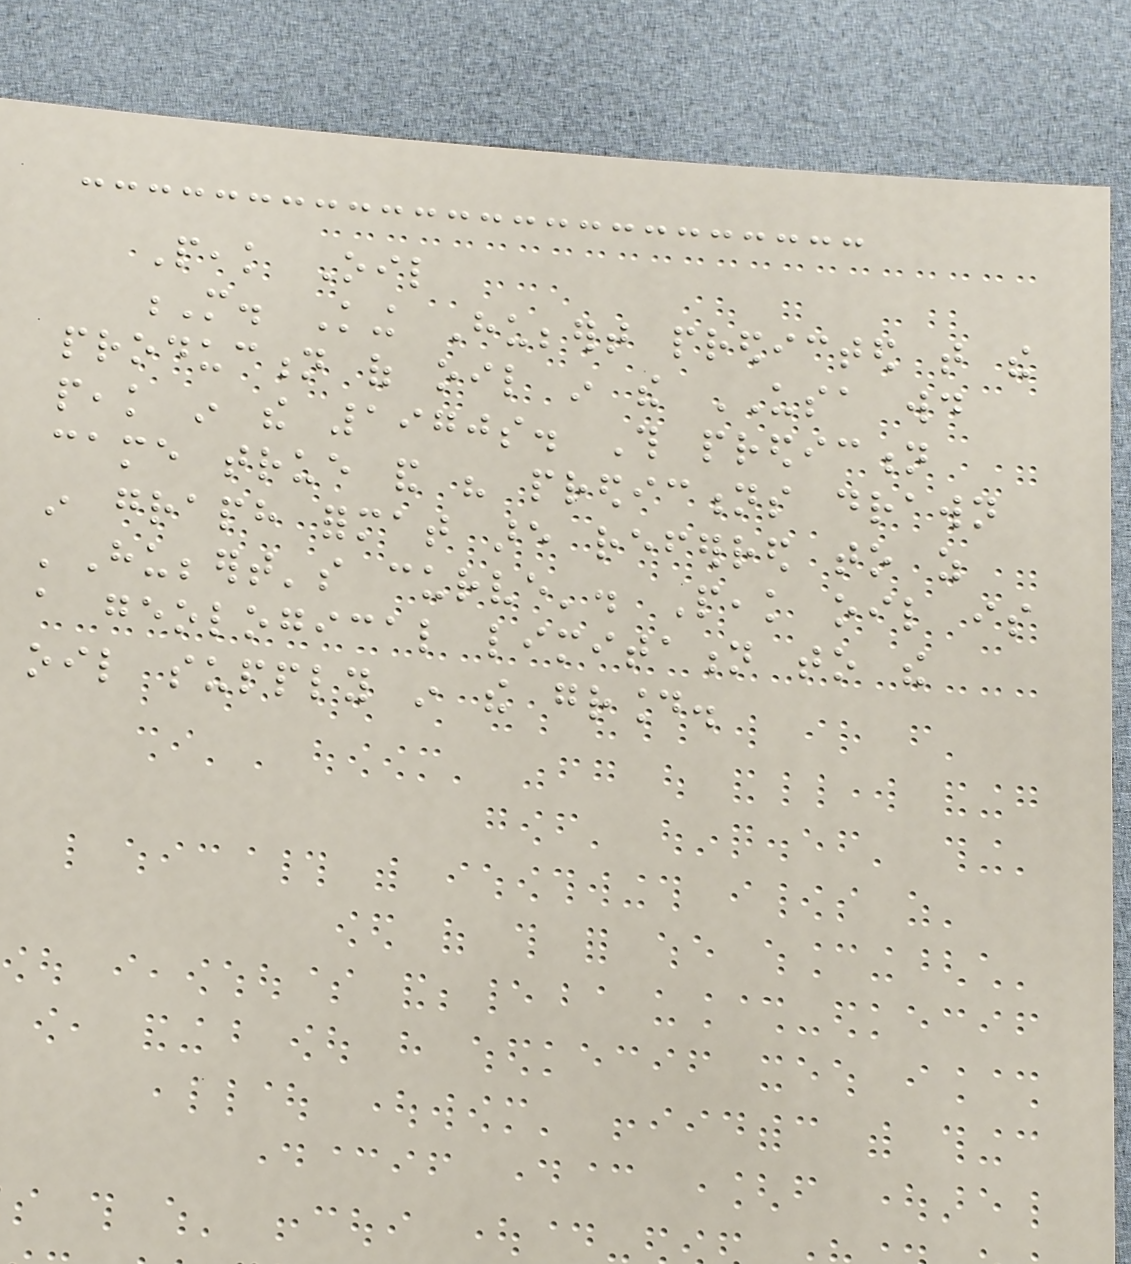Peak Oil
M. King Hubbert predicted that the
production of oil in the USA would
peak in the 1970s. This prediction
came true and his predictions drawn
in graph format are referred to as
'Hubbert's curve'. Peak oil is
a geological limitation to the
oil supply in the ground.
